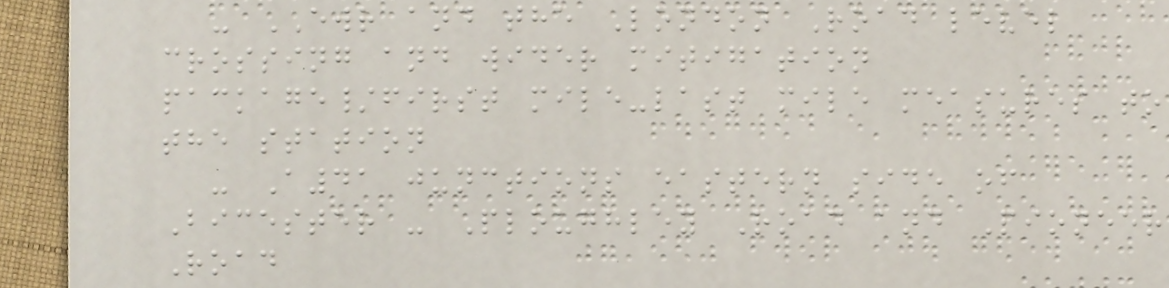- EWR and the London Road level
crossing and wider mitigation
package/first mile-last mile measures to
the station
- A41 junctions eastern side of
Bicester - Ploughley Road and Pioneer
Road
